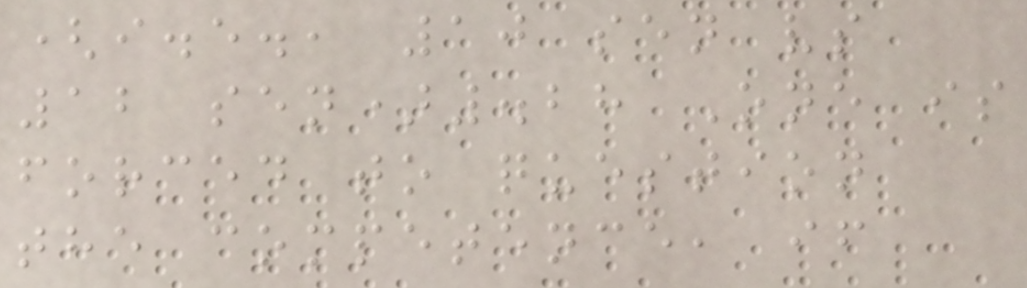(i.e., 10 sen vs
12 sen).28 One is
forced to question
the competence, if
